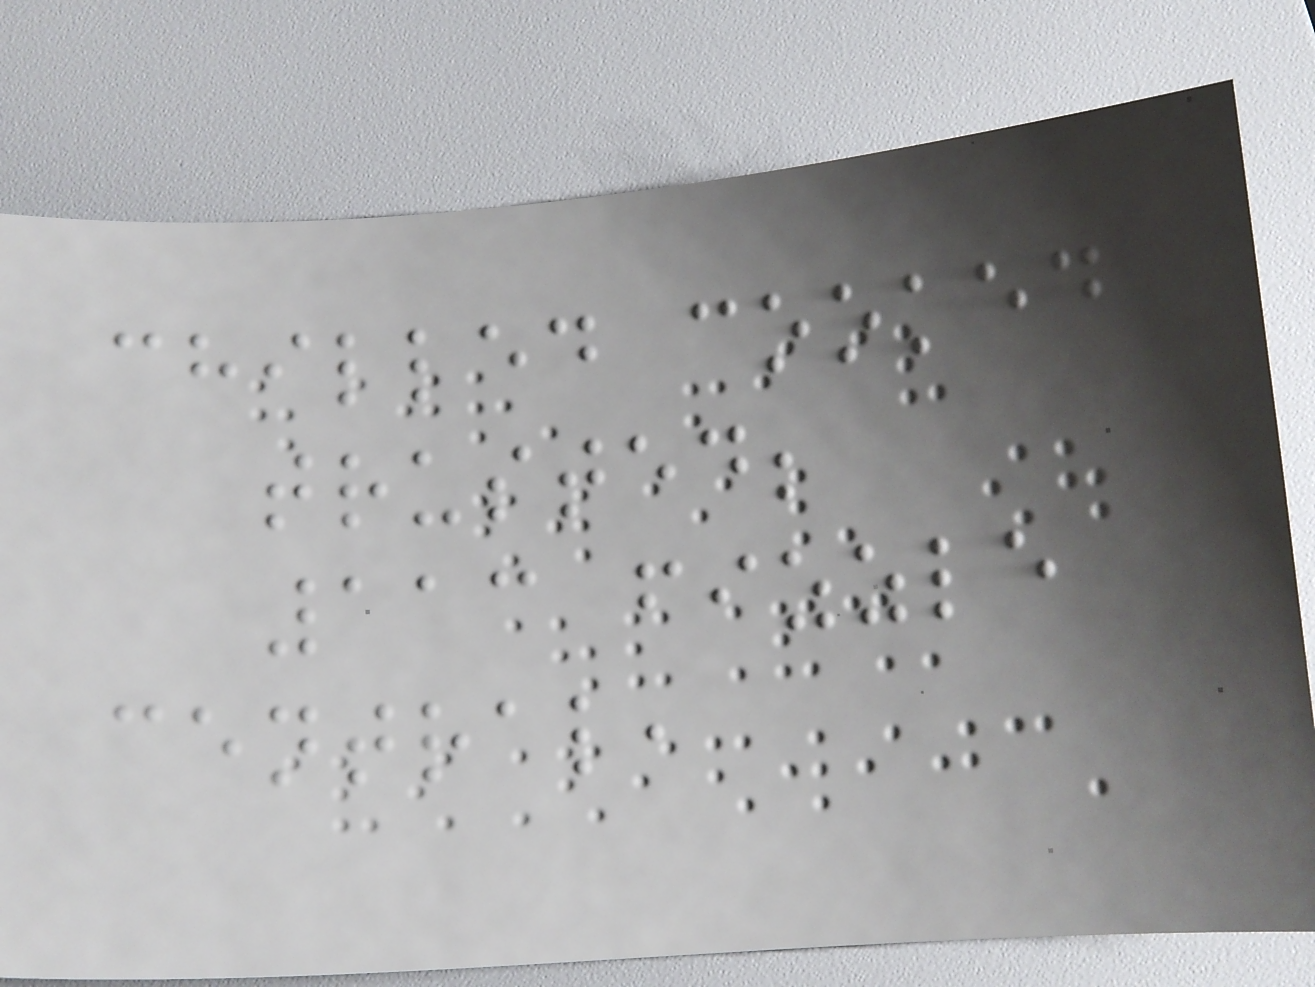chilled cooked
trusted;
113 fizzle
central,
